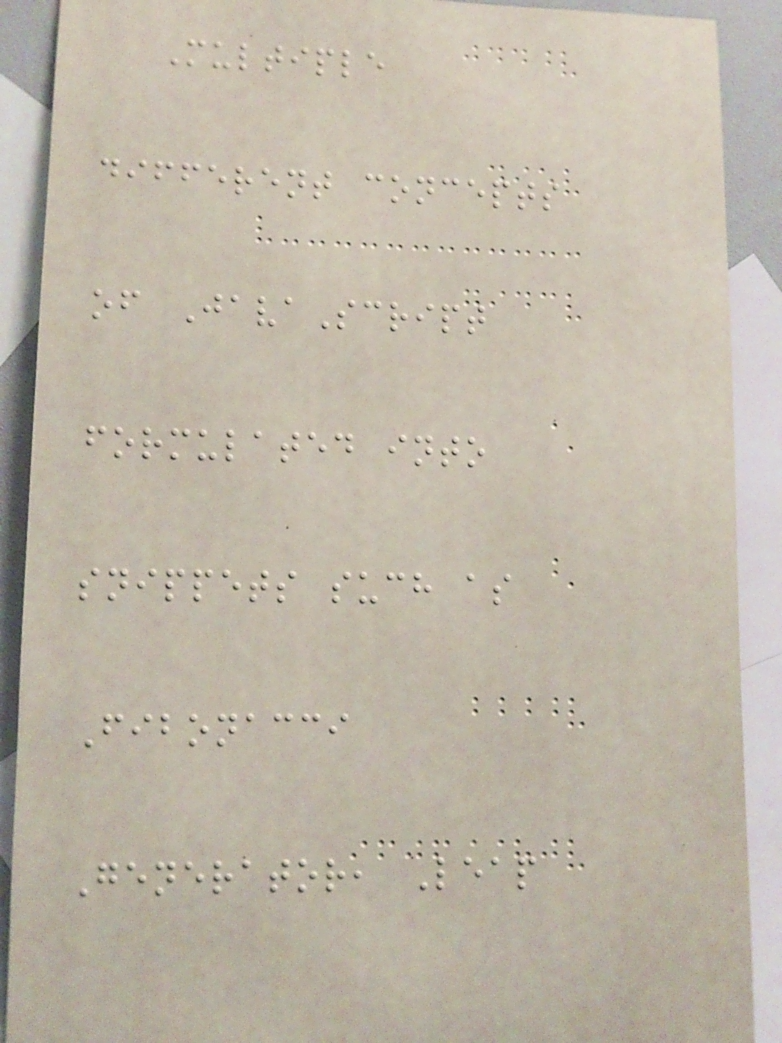Multiple
different concepts
of JavaScript
formulated into
snippets such as
Fibonacci
Generator, Leap
